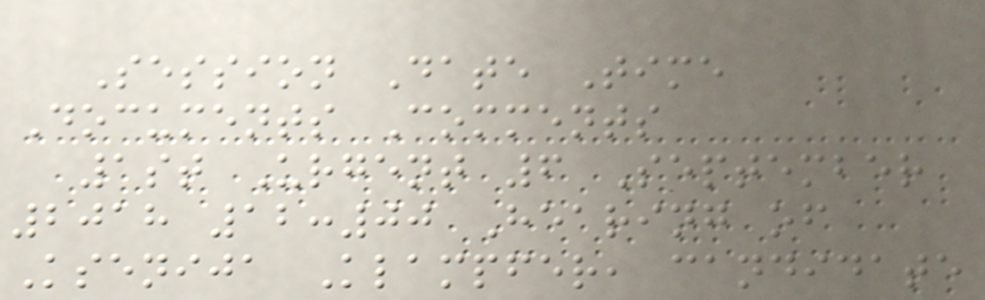Session Date Time
Documents Comments
1st Urgent 6 September
2018 12:00 Hearing of
Ksenija Klampfer, candidate
